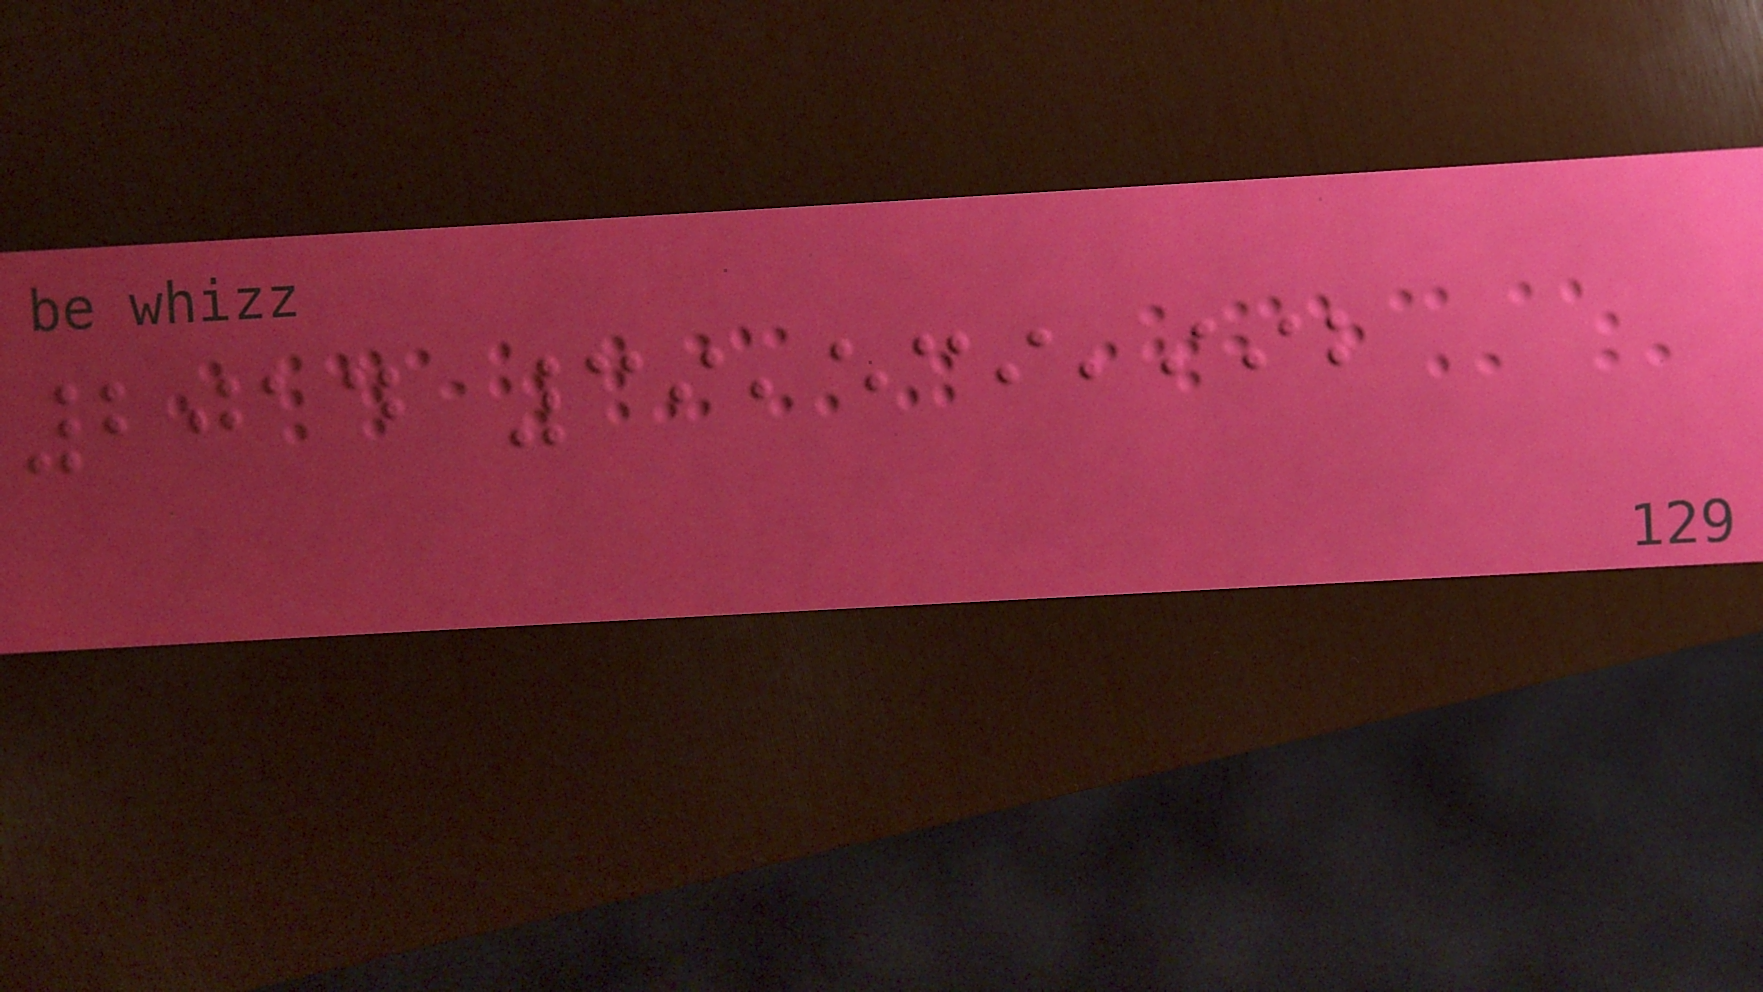2014 39,539,992
